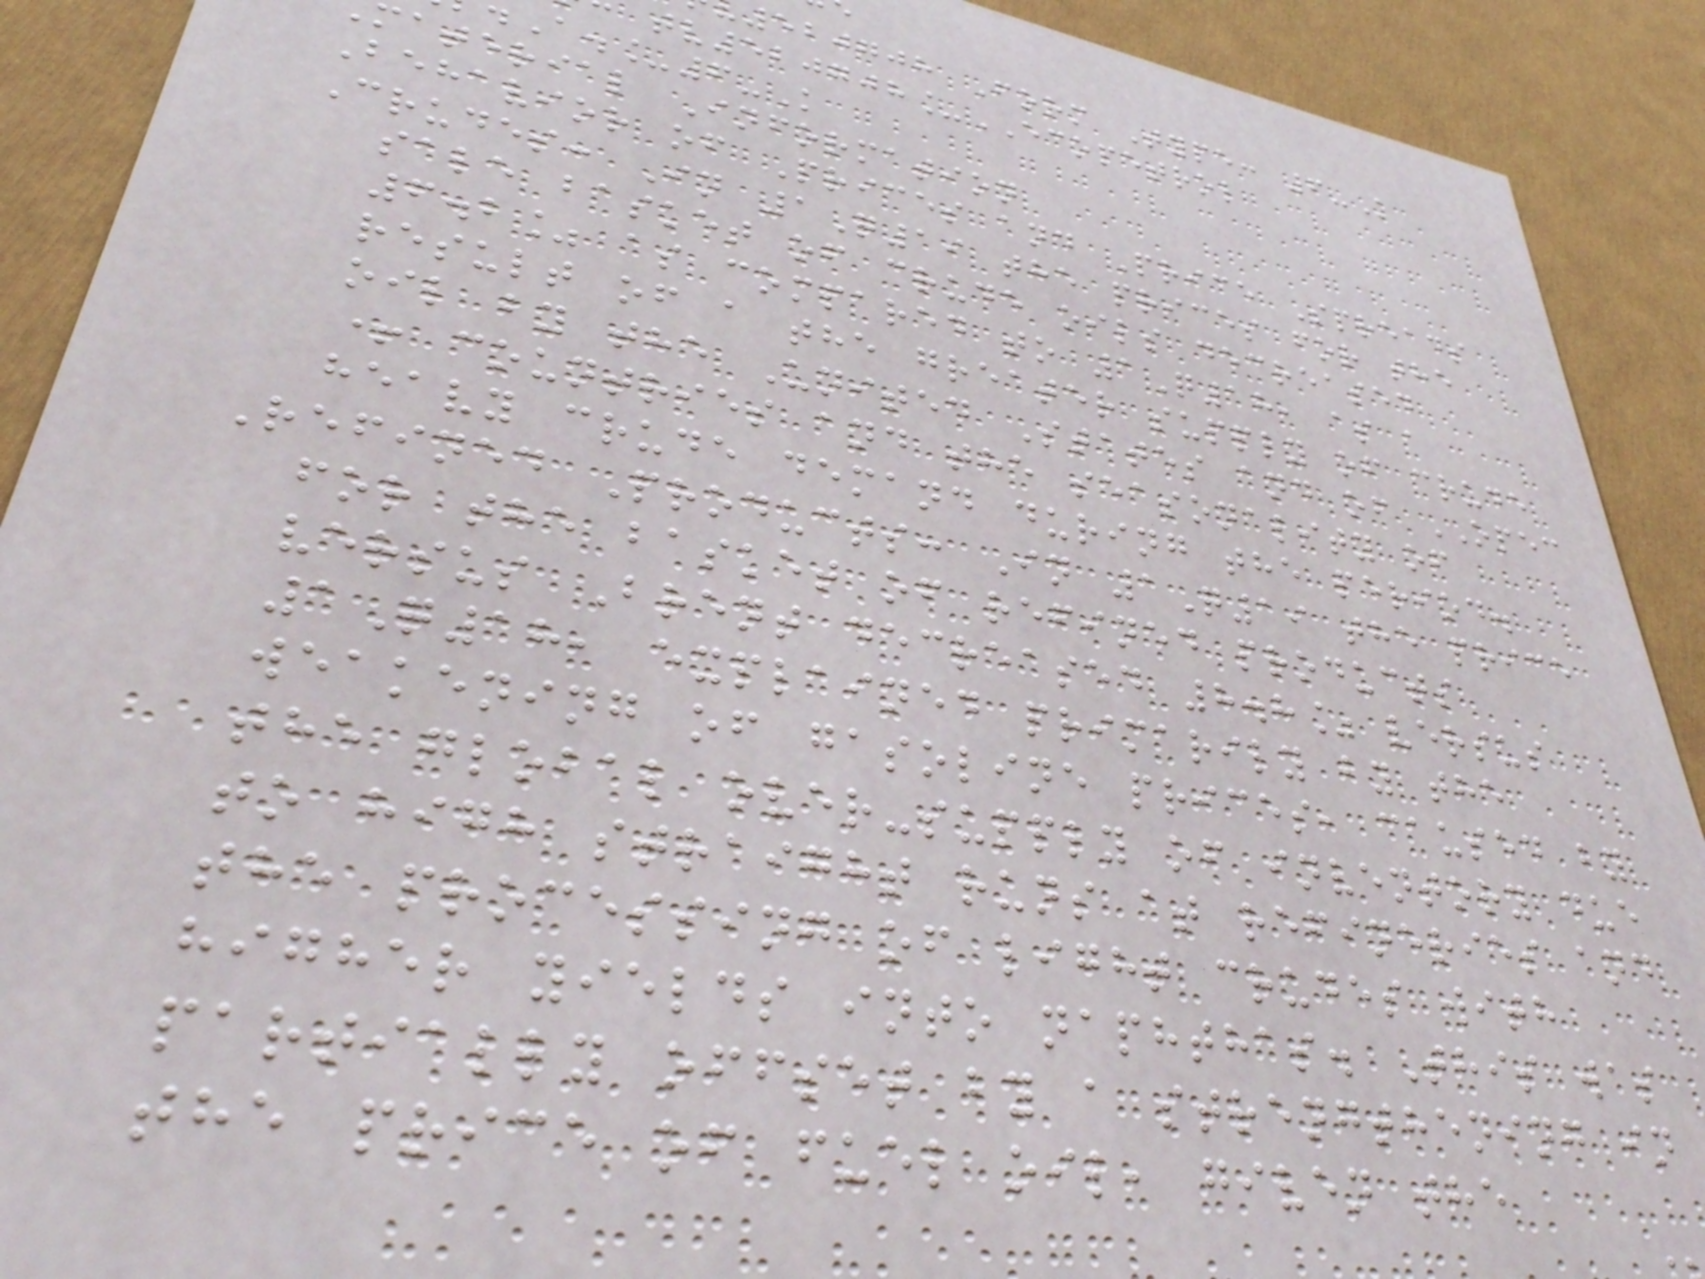520708 Form Type: 6-K
tv520708_ECOPETROL
A._6-K
material Information
Behavior of Prices and Price Spreads
Crudes: In 1Q19 the prices for the
sale basket of crude oils decreased
6.2% as compared to 1Q18, as a
result of a the greater supply of crude
oil by the United States and of OPEC
+ countries and the seasonality of
heavy crude demand during the period.
Refined Products: In 1Q19 the price
for the basket of refined products
versus Brent decreased 8.8% versus
1Q18, explained primarily by the
weakening of gasoline prices, caused by
the global over-supply of inventory due
to high straight runs at refineries and
the processing of light crudes with
higher yields into naphthas. This was
partially offset by a strengthening in
the price of fuel oil, given the
